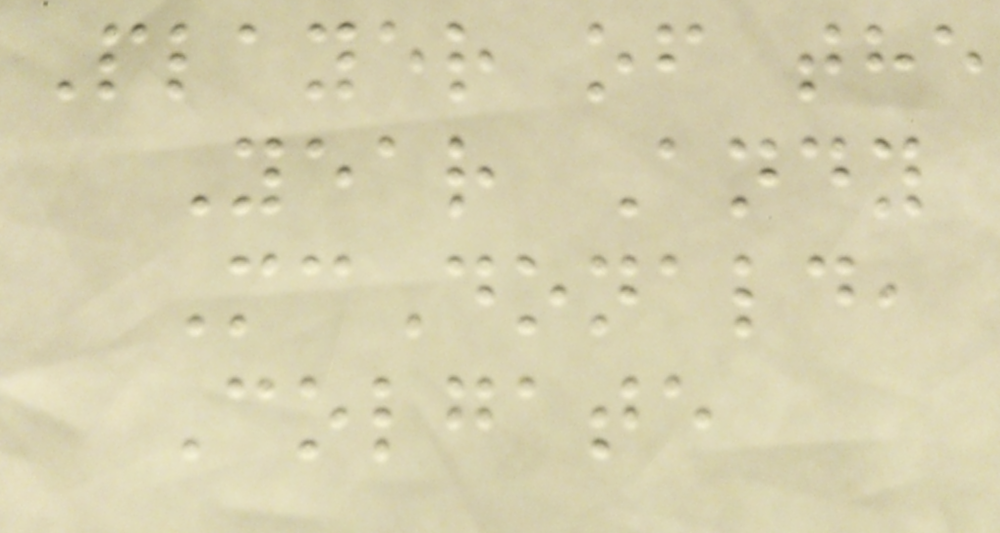Player of the
Year Andy
McDonald,
Colgate
